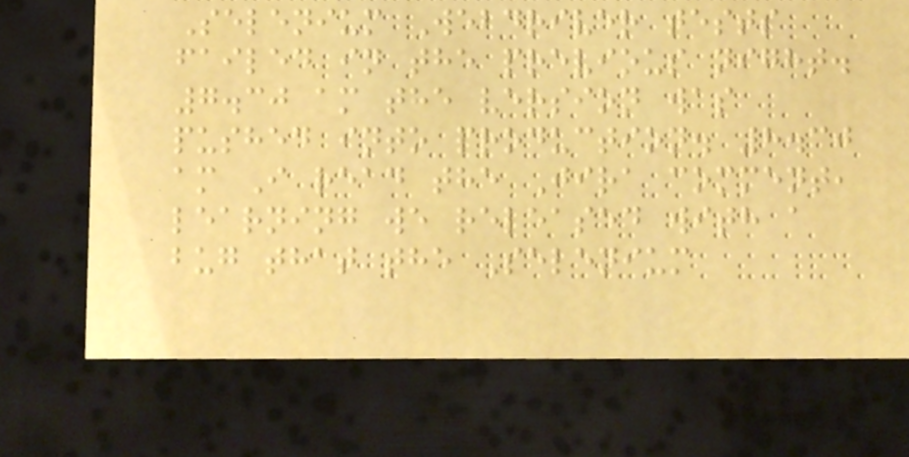Selenium Webdriver tests
failed in the previous night.
7.30 am the version was
pushed into production. 8.30
am I read the Jira comment,
learning we released with a
bug that the Selenium
